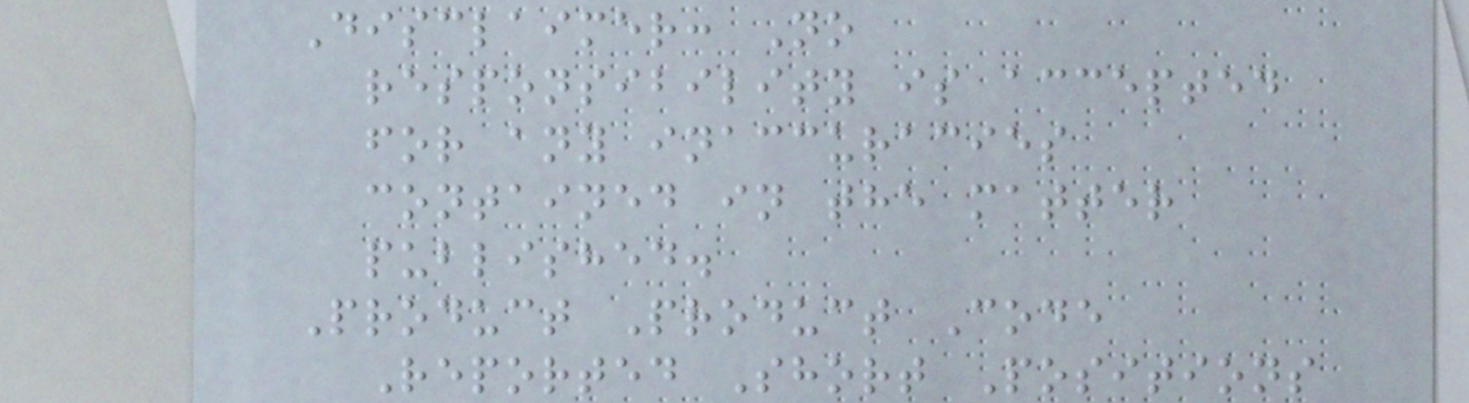Disclaimer: No
responsibility is accepted
for any inaccuracies
contained in the matter
published.
Product Product Code
Reported Short Positions
